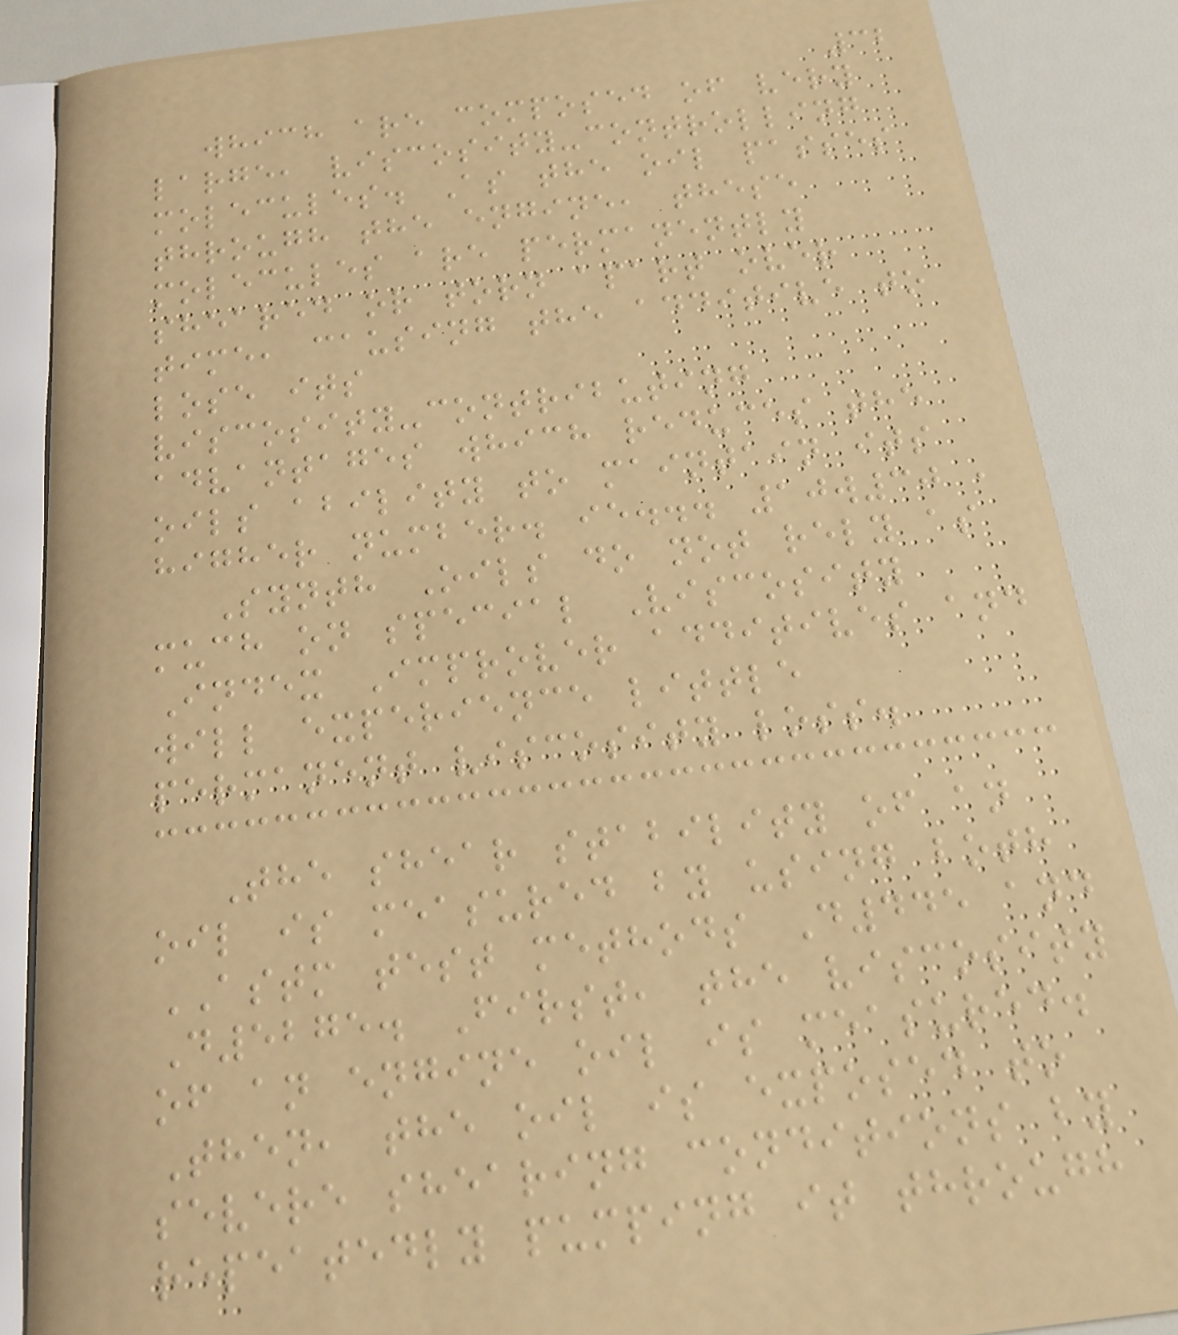32
which are composed of very
large, viscosity-controlling
molecules. As the oil passes
through the engine, these
molecules are permanently
sheared or torn apart over
time, causing the additive to
lose its
viscosity-contributing
advantages which reduces the
oils ability to maintain its
higher number. ie... 10w30 ,
Synth Oils do not rely as
much on special Viscosity
Index Improver additives and
will experience little
permanent viscosity loss.
The shear stability of an
oil is measured by using both
ASTM test methods D445 and
D5275. First, the viscosity
of an engine oil is measured.
Then, the oil is exposed to
severe shearing conditions by
repeatedly pumping it through
